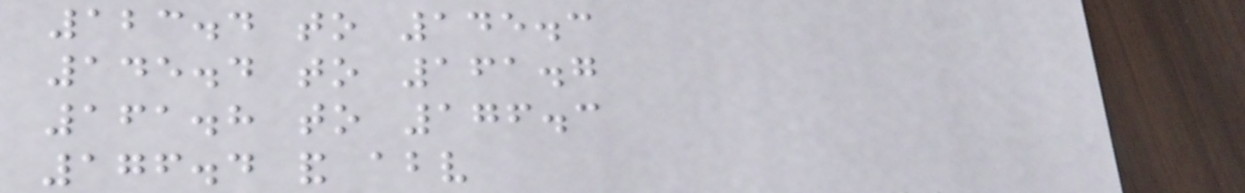123.4 to 145.3
145.4 to 161.7
161.8 to 176.3
176.4 and above
